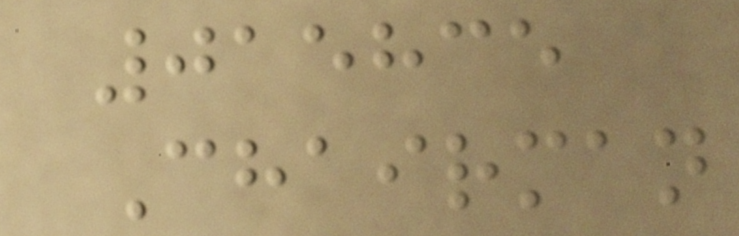015835
Chairman
